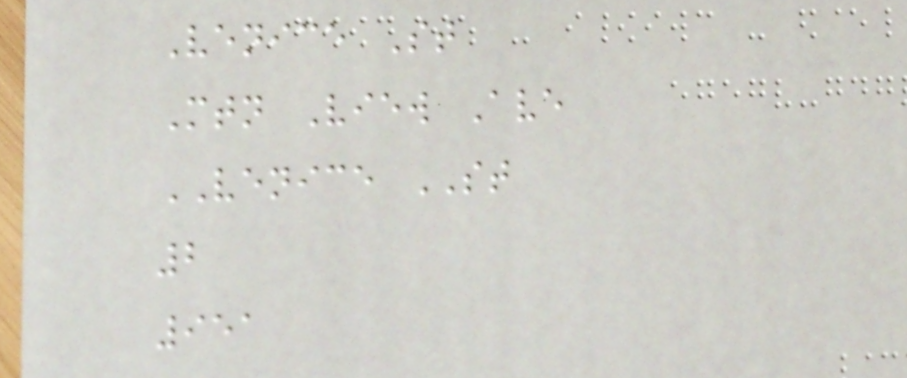Venice St
Mtn View Ave
VENICE ST
2
951
